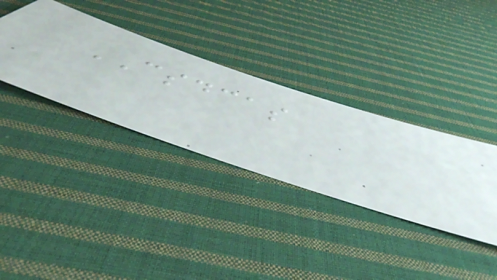CSDCAS
